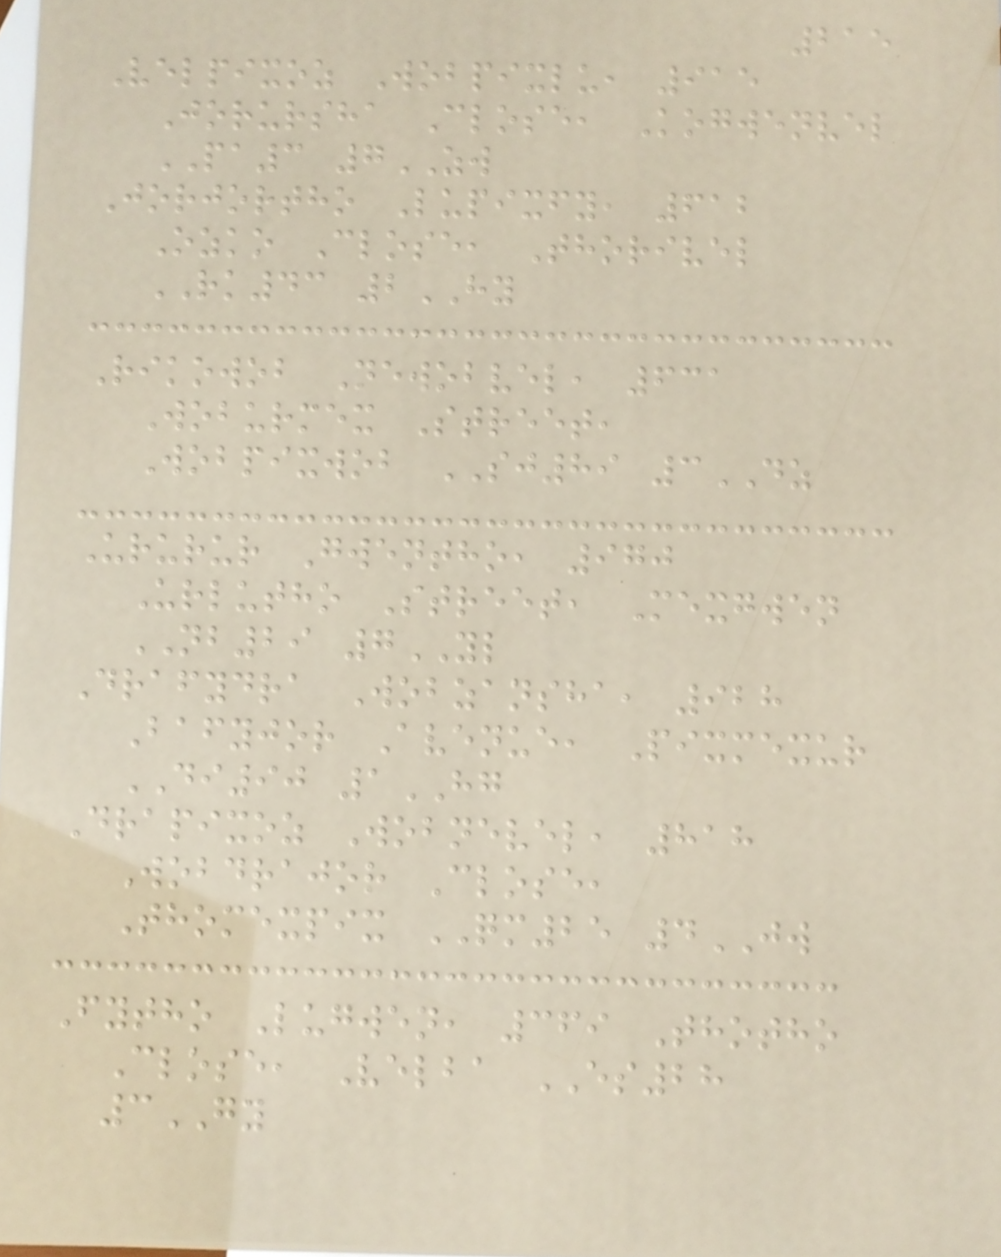215
Velpixoz Wobpixlu, 915
Jorursha Close, Kogwenvel
PA3 7ZW
Jorjortho Lupixfy, 612
Ozko Close, Thorivel
RK43 2HY
Rikowob Newobvel, 631
Woburmex Street,
Wobpixwob SJ89 3DZ
Ururur Gwentho, 970
Urlutho Street, Mexgwen
NB29 7YL
Drafydra Wobzansha, 928
Bafyjor Avenue, Pixmexur
DI90 1HG
Drapixoz Wobnevel, 818
Wobdrajor Close,
Thomexpix QM25 4JW
Fytho Lugwen, 369 Thotho
Close, Velba ES28
3GY
